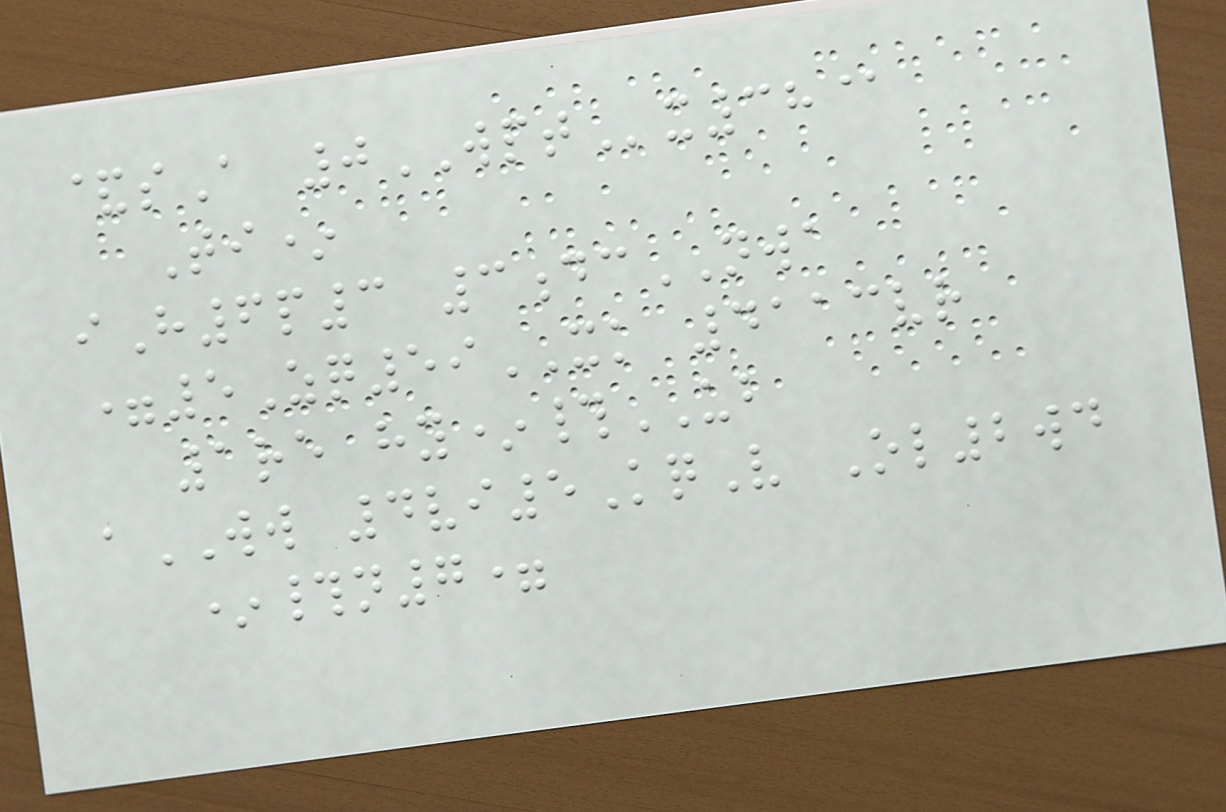&sA 0WPTx38@
Ti*
iH6p3 3dcNWA
=5Zq59XK 4113vr
1re hy*#UB
aWW 4vi5KqV Ol2wd
*#n7=
